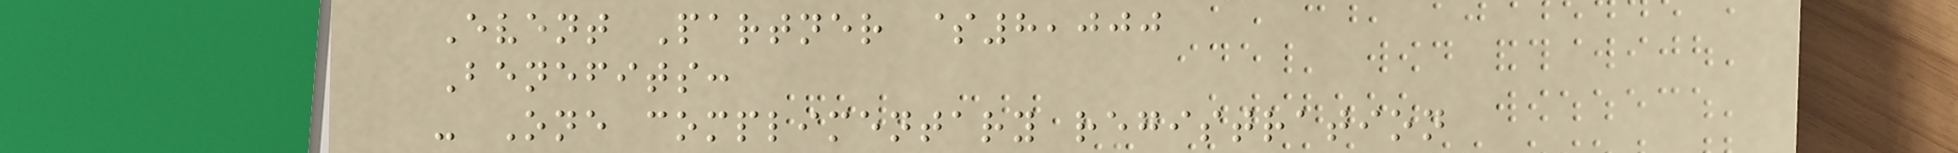Event Partner $8,000
Benefits:
- One complimentary registration
